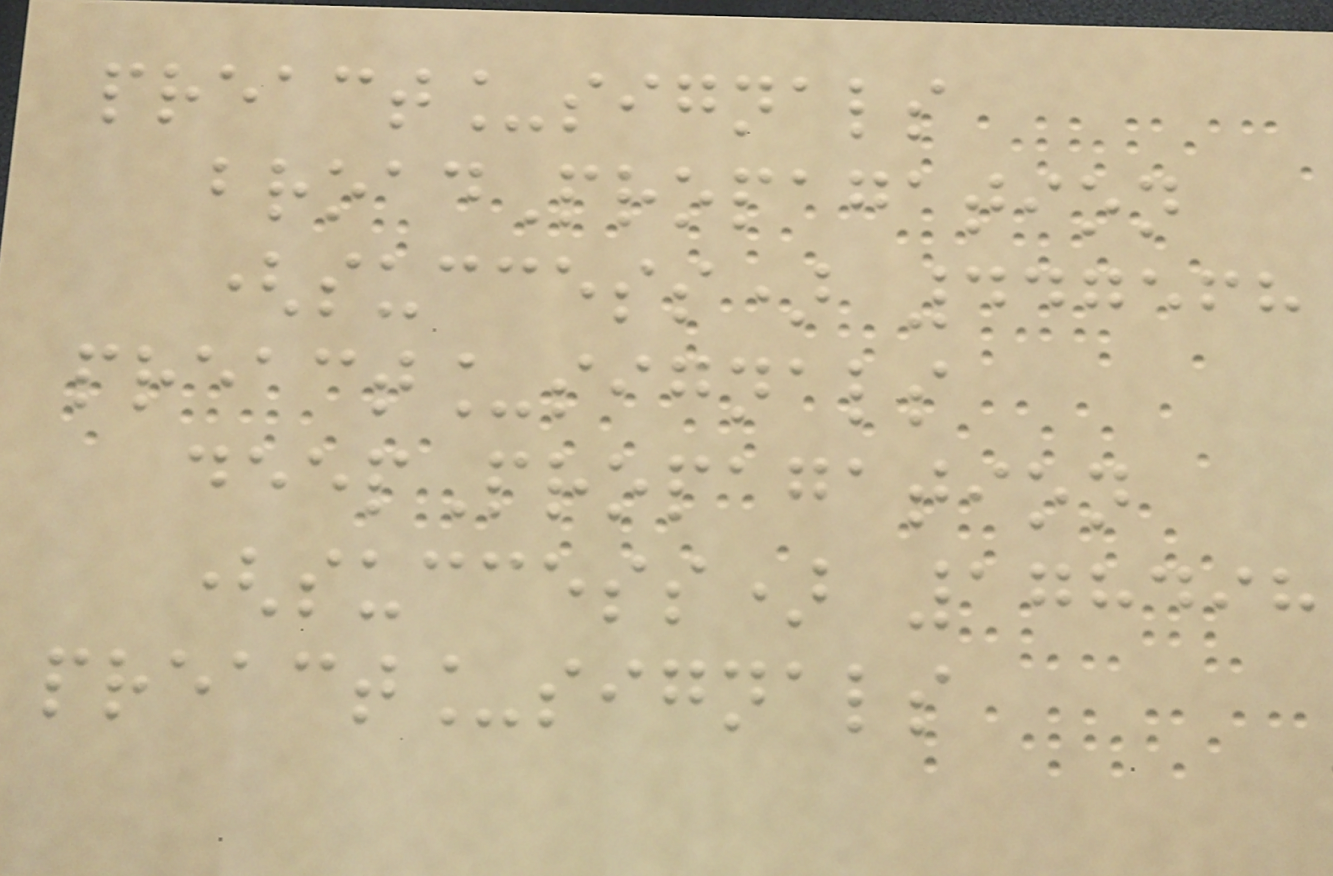preact_signals
broadPropagation
(success) 447568
preact_signals
deepPropagation
(success) 178498
preact_signals
